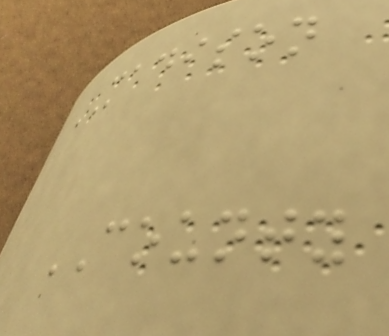MADISON
COUNTY
